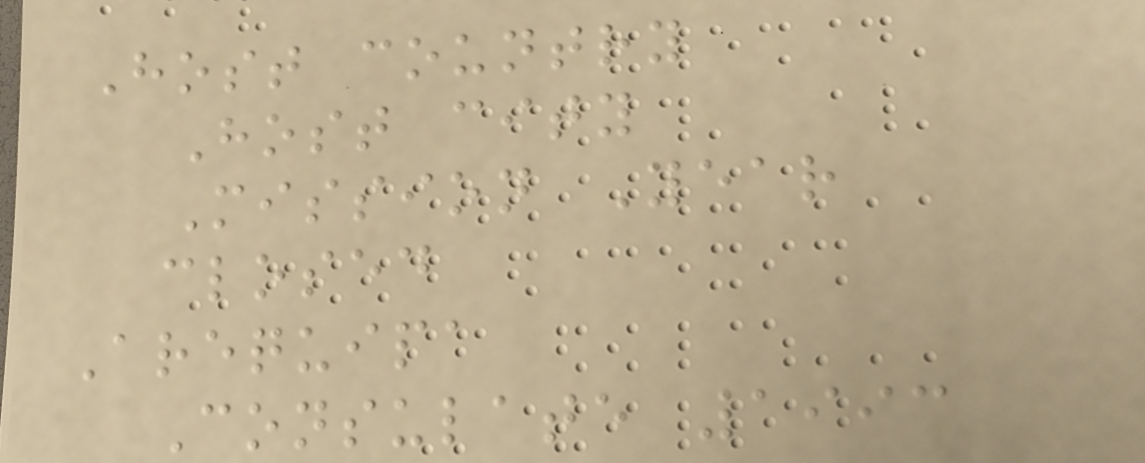Host country
Host city
Mission Year
closed
Arequipa
Consulate 1993
